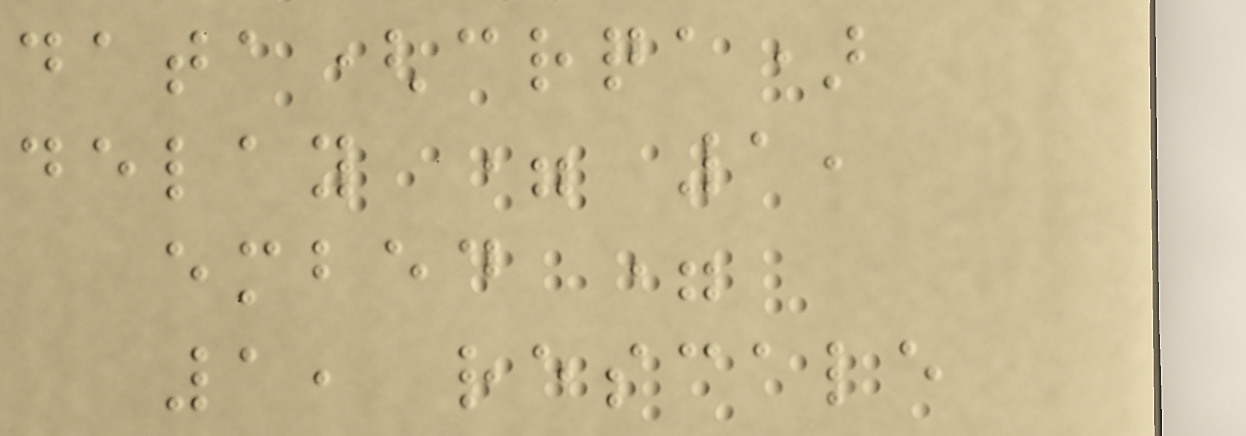data(crqa)
delay = 1,
embed =
1, rescale
